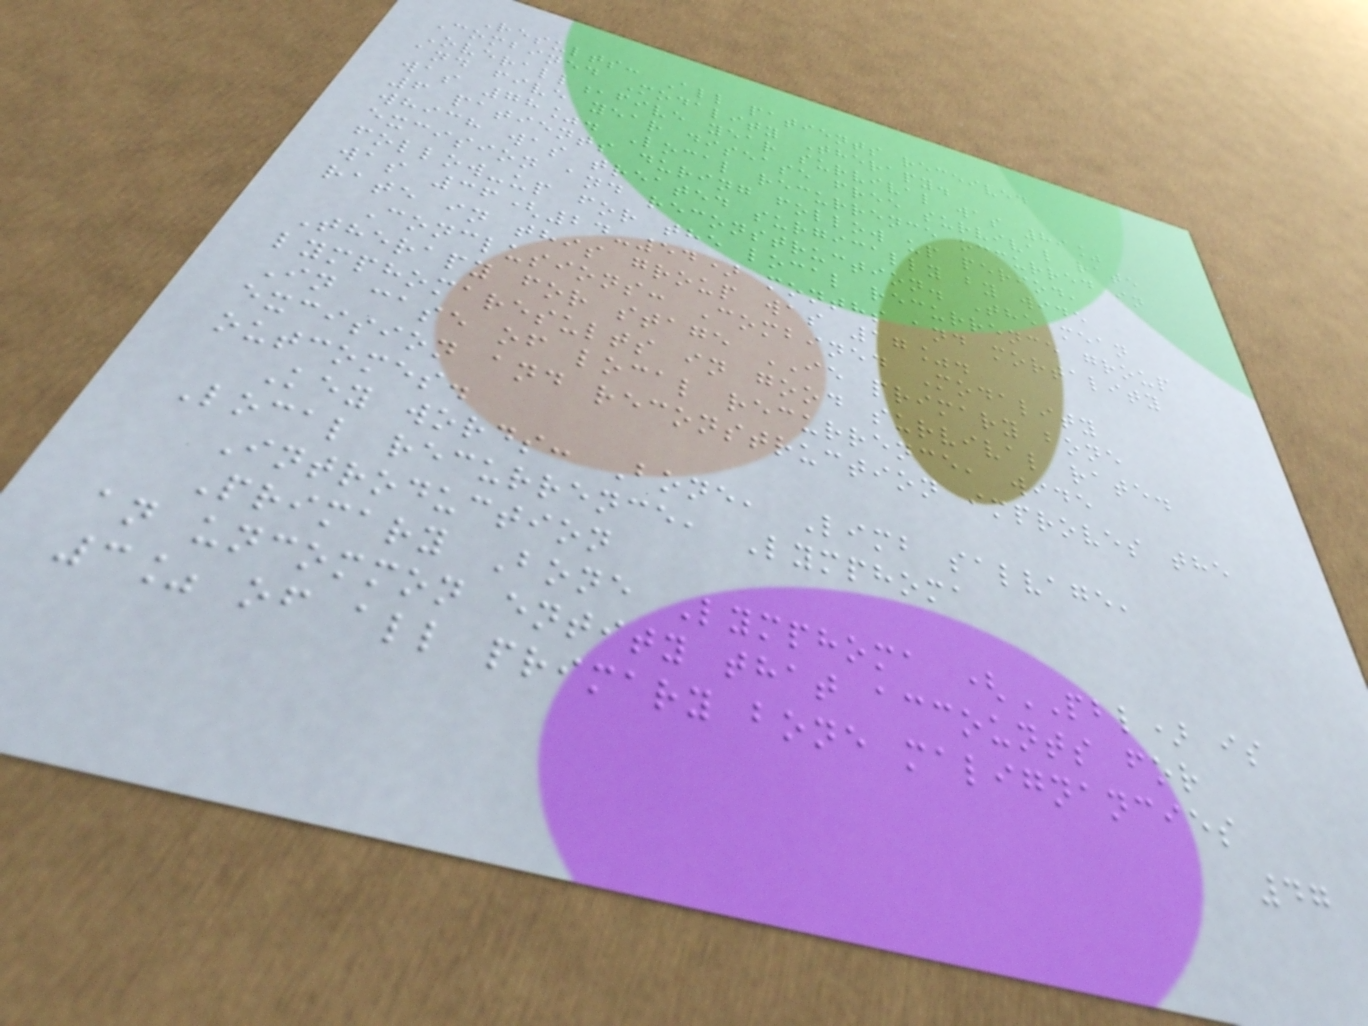Results: All patients received
Combined Modality Therapy.
Overall,five year survival was 89%
and five year disease free survival rate
was 78%. Local recurrence occurred in
6 patients during follow up period,
which was treated surgically by wide
excision and reconstruction. The mean
follow-up for the local recurrence group
was 36(24-54) months and mortality
rate in this group was 17%.
Conclusions: Combined Modality
Therapy for stage IE primary bone
lymphomaresults in good survival rate.
In case of local recurrence, wide
excision and reconstruction improves the
outcomes.
Key words: Bone, Limb salvage,
Local recurrence, Lymphoma
Introduction
Primary Bone Lymphoma (PBL) is
an uncommon entity that accounts for
3% of all primary bone malignancies
47
